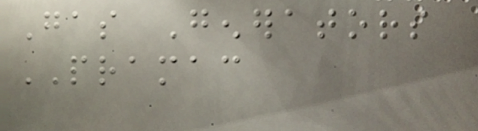Gas Generators
PRAMAC
